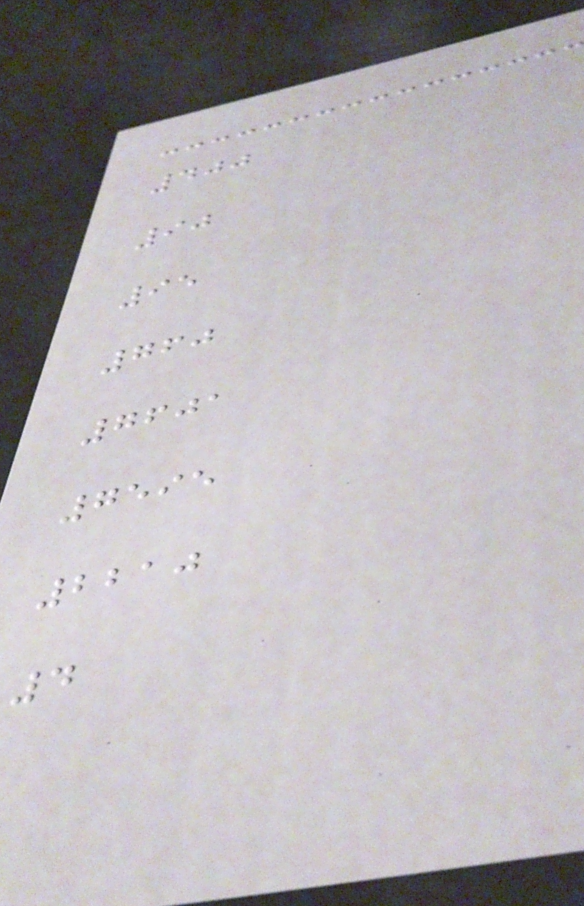400
90
95
760
7601
7595
2210
4
